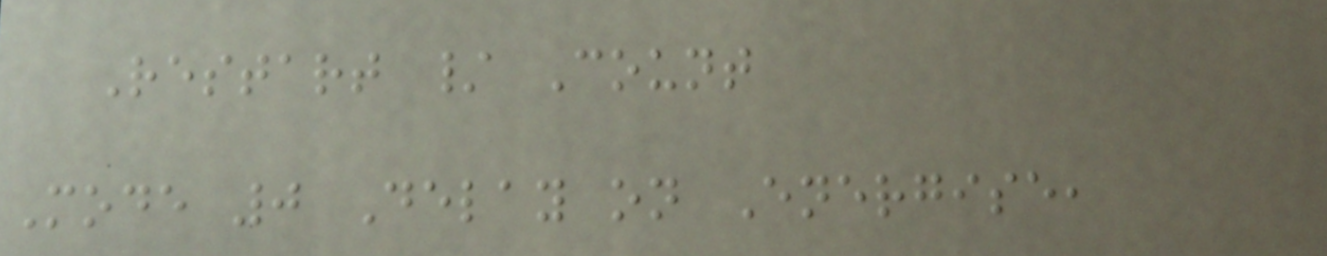Restart / Count
Mode 0 Delay on Energise,
